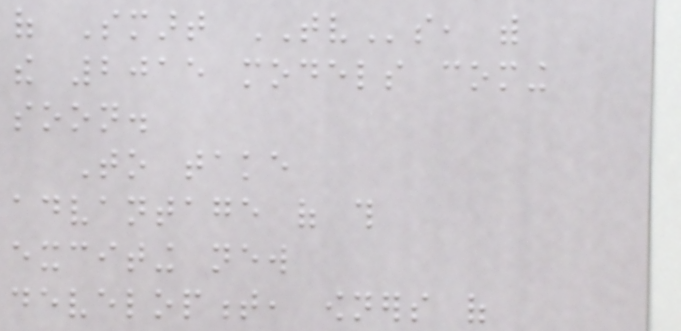of Smart TVs, with
the 2015 models coming
soon.
To take
advantage of this
exciting new
development, owners of
